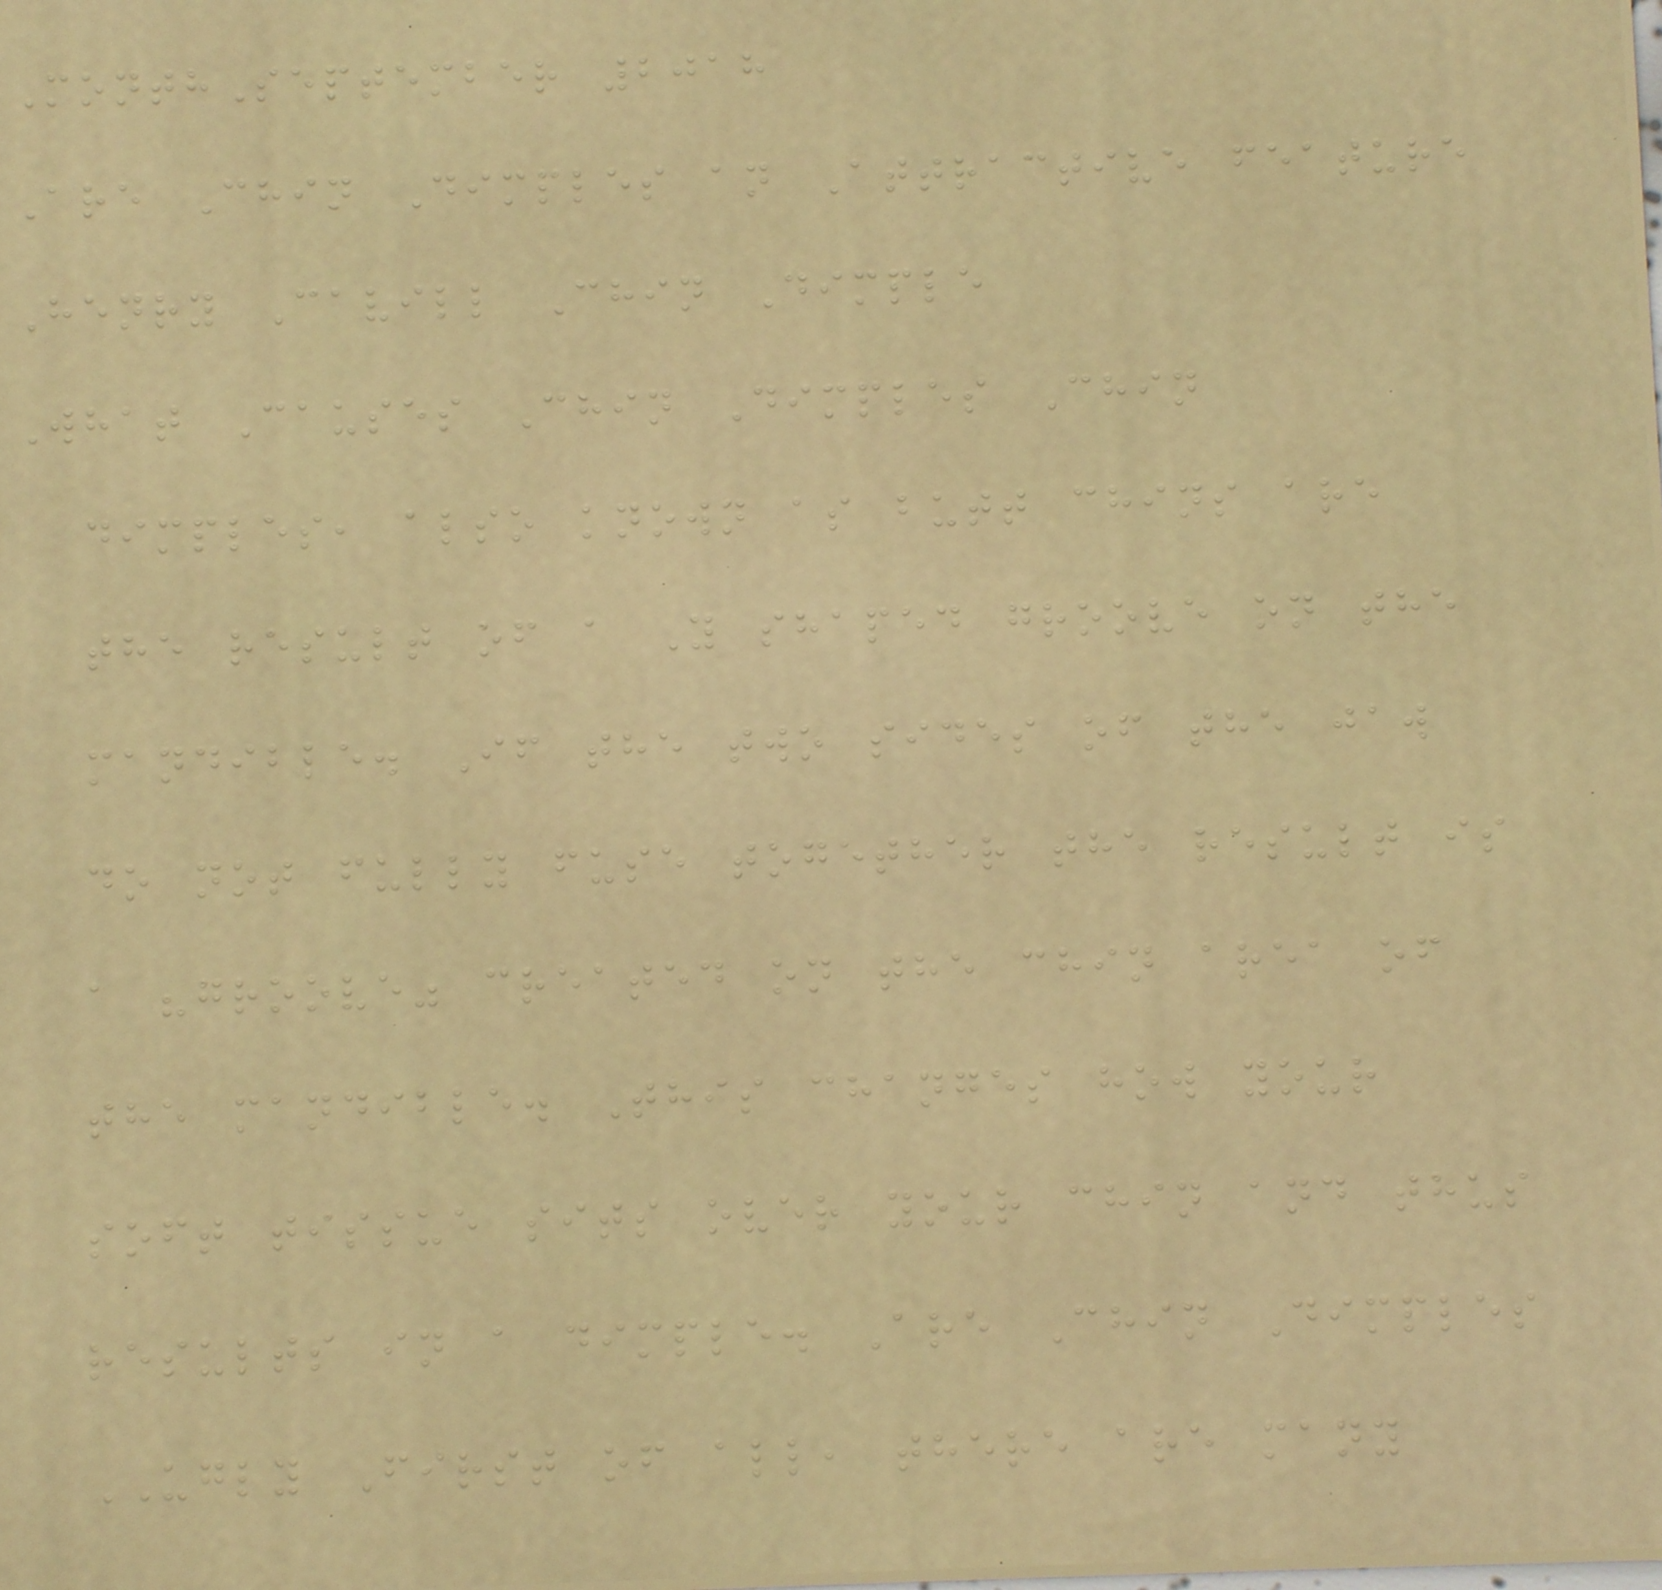MonthSeptember 2018
Are Chin Dimples an Attractive feature
Henry Cavill Chin Dimple
What Causes Chin Dimples Chin
dimples, also known as butt chins are
the result of a Y shaped groove on the
mandible. If the two sides of the jaw
do not fully fuse together the result is
a "groove" created on the chin area of
the mandible. This changes how your
soft tissue sits over your chin and thus
results in a dimple. Are Chin Dimples
UGLY First of all, there are many
